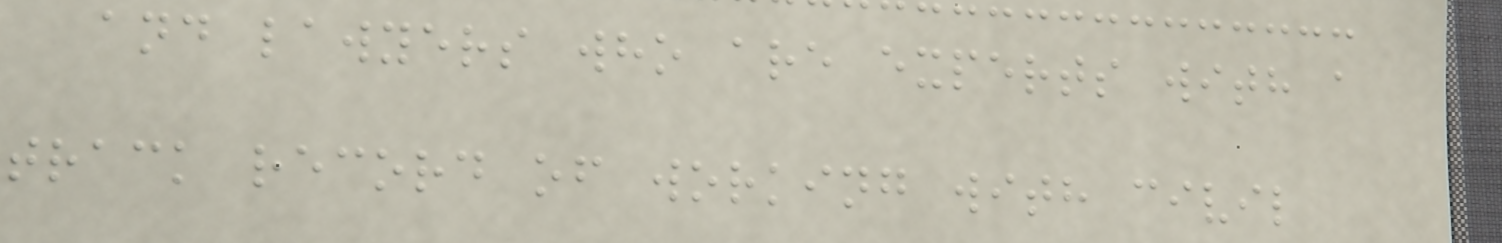and lawyers who are experts with a
track record of working with civil
